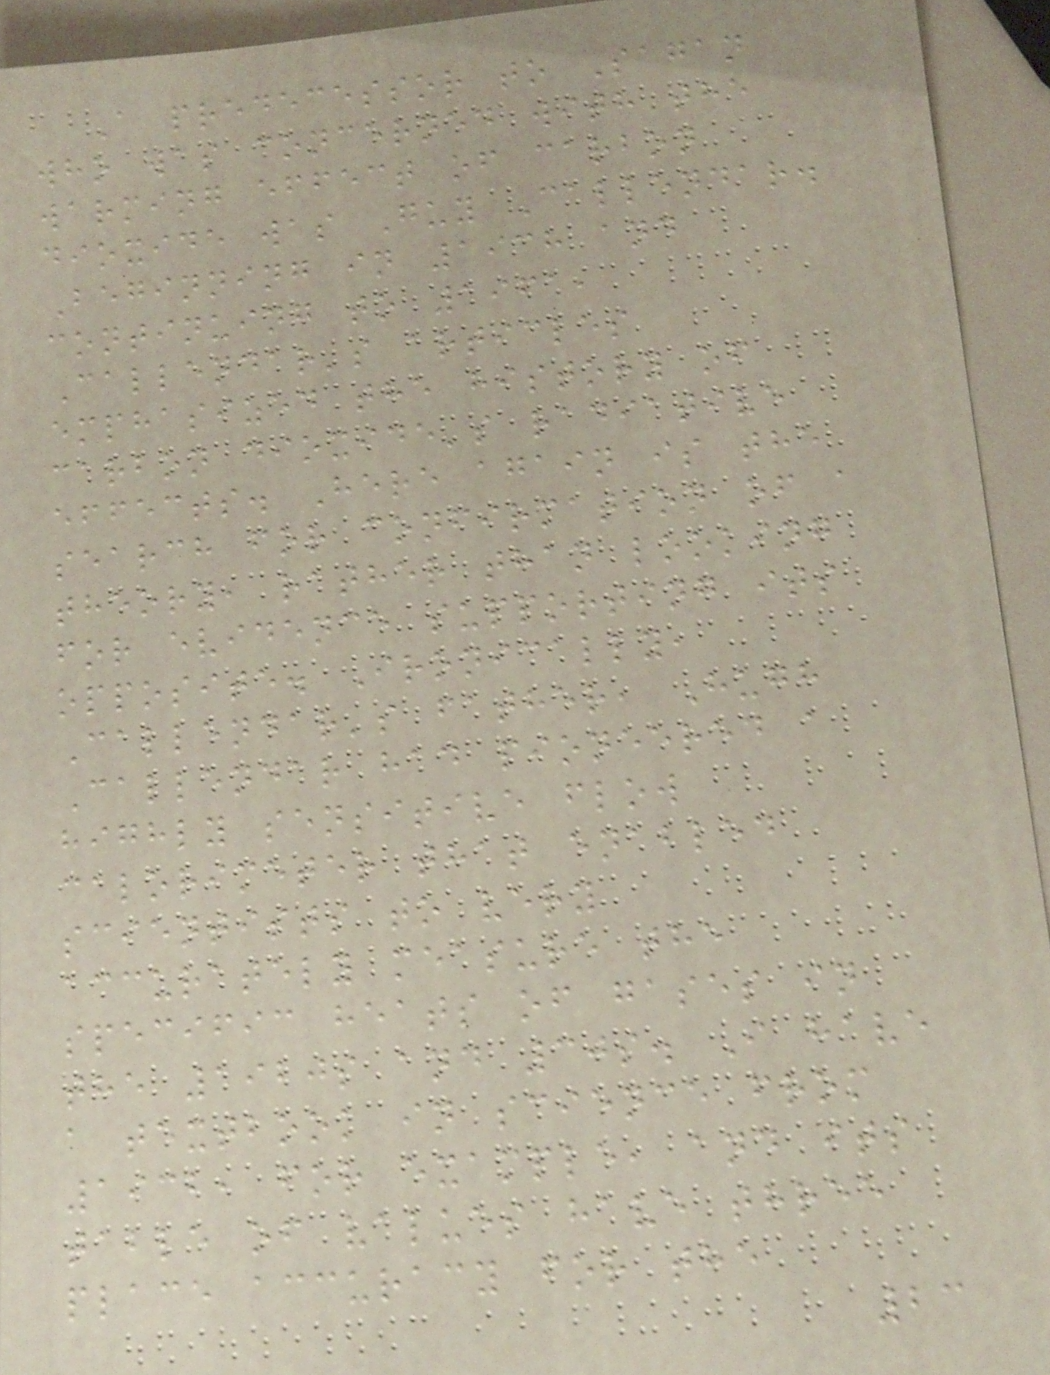A predecessor to Sagan
who was concerned with the
warming effect of carbon
dioxide was Guy Callendar.
Beginning in 1938 and
continuing to 1961,
Callendar's articles
emphasized the history of
carbon dioxide's radiative
effects. Here again is the
search for confirmation of a
theory, rather than looking
for evidence supporting its
opposite. Ironically,
Callendar's father, Hugh
Callendar had pioneered a
highly sensitive flow
calorimeter that enabled
scientists to very
accurately measure the
specific heats of gases in
the 1920s and 30s. I have
a textbook in science from
1932, for example, and its
table of values have three
place accuracy for the
23
